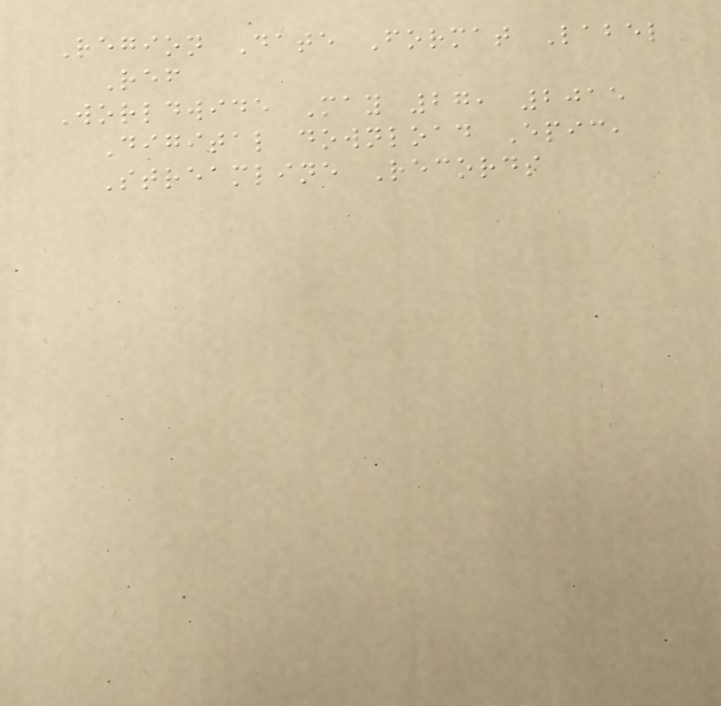Region Date Format Label
Ref
Worldwide May 27, 2015
Digital download Epic,
Streamline Records
